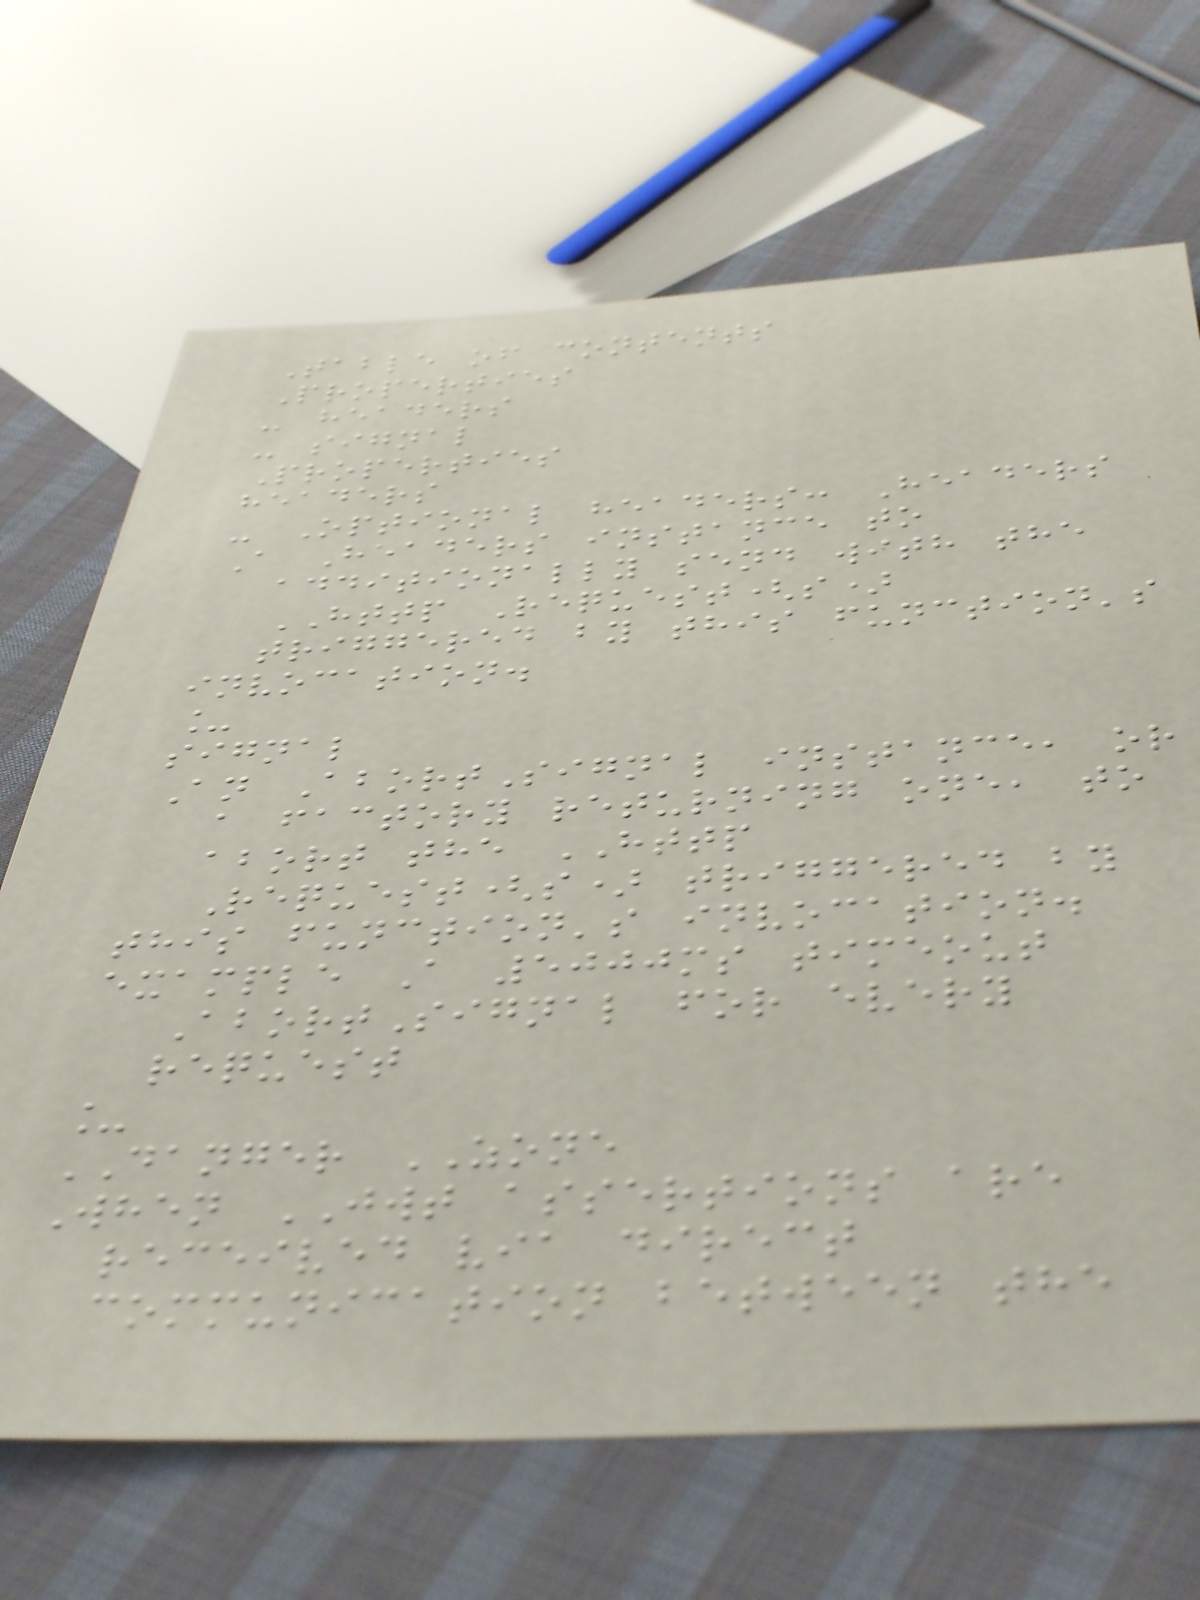Table of contents
Properties
- headers
- signal
Properties
headers
- Optional headers: Headers
A Headers instance to
additionally send with the
HTTP Request(s)
triggered by this function's
invocation.
_
signal
An AbortSignal instance, or
a factory returning one, to
abort the HTTP
Request(s) triggered by
this function's invocation.
example A 5000ms timeout
AbortSignal for every
request
_
DANGER ZONE
When JWT assertions are
received via direct
communication between the
